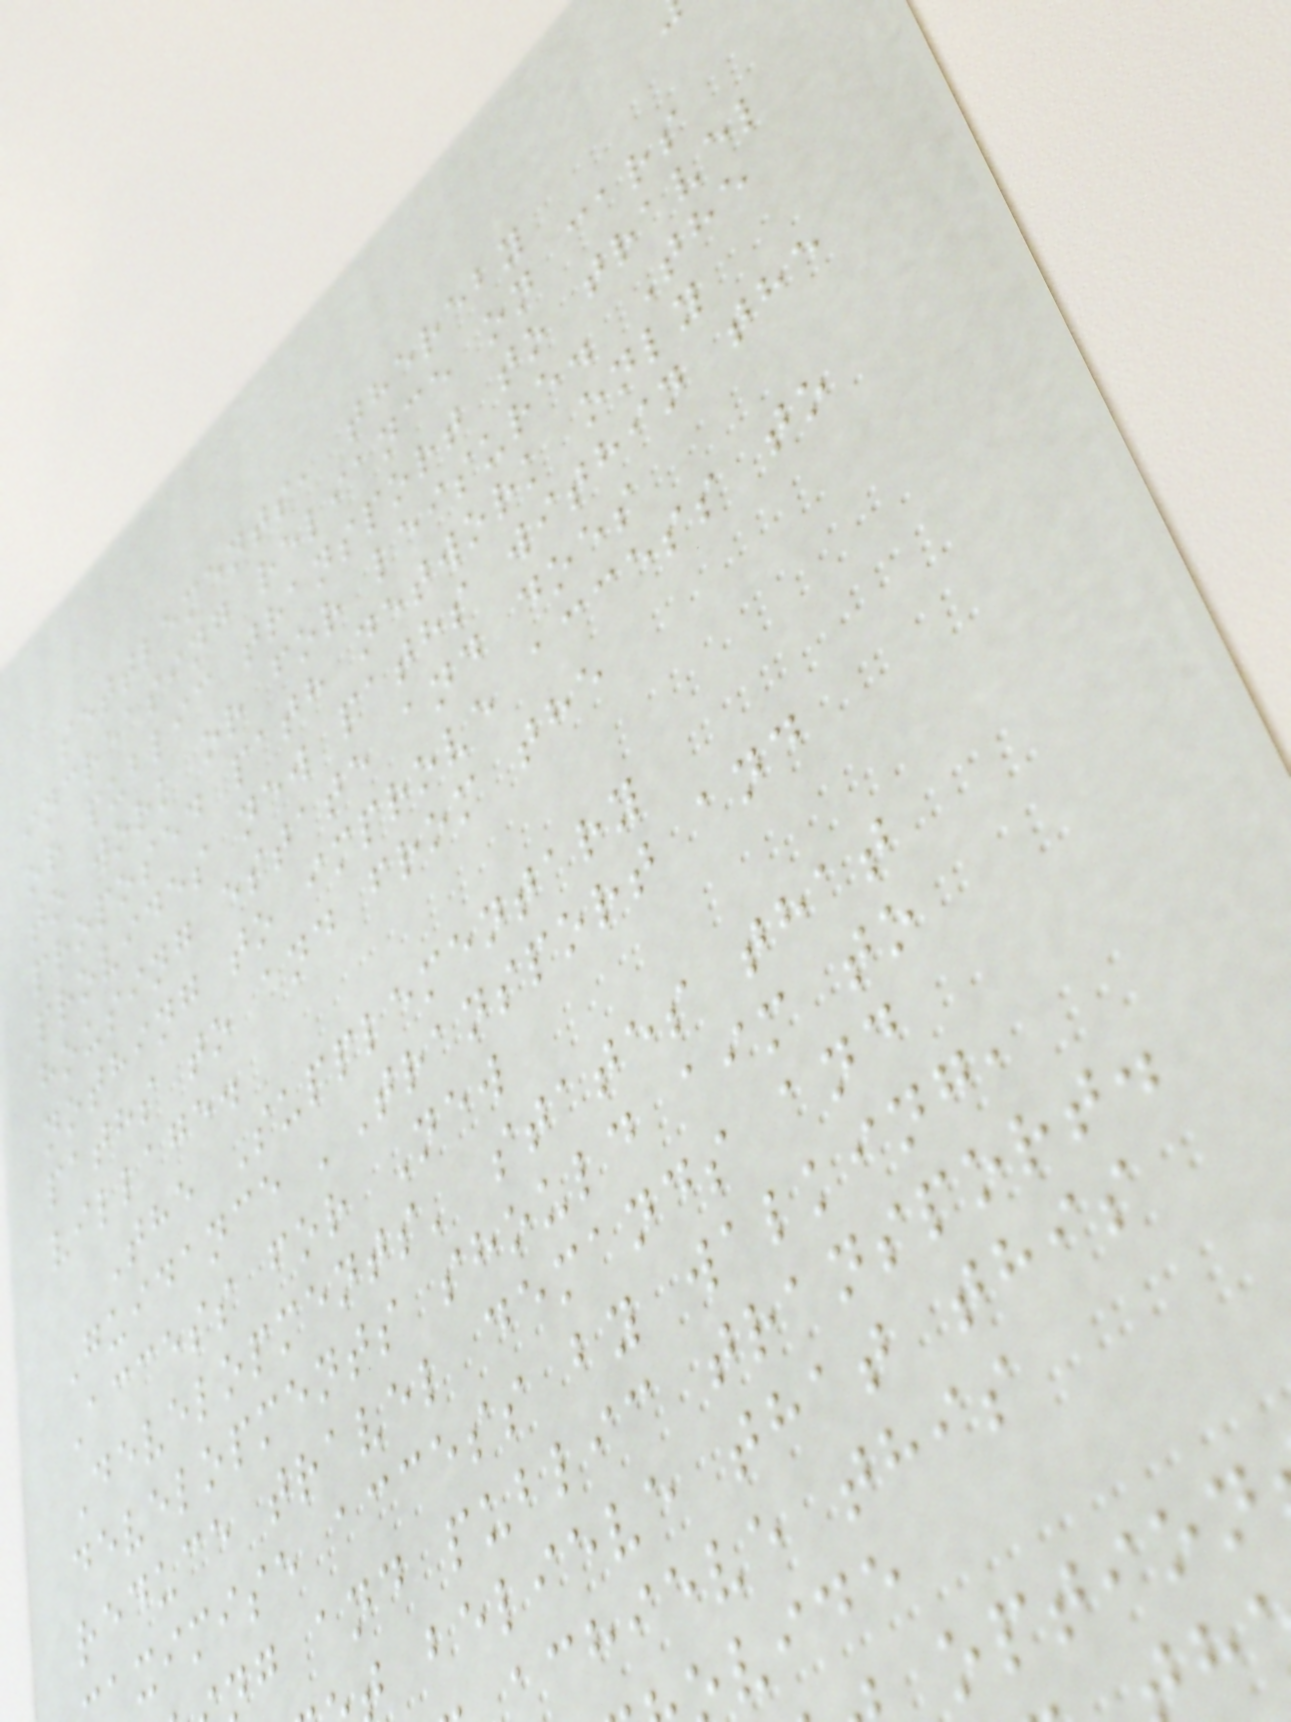settlements, thereby
increasing reliance on cars
or public transport to travel
to work or for leisure. The
proposed path network only
provides new paths within the
housing estate and does
nothing to improve access to
paths to and from the
village.
The Supplementary
Guidance 'Transport and
Access for New
Developments' states that
developments should aim to
reduce travel demands and
ximise access by walking,
g and public transport.
believe that this
chieve this
